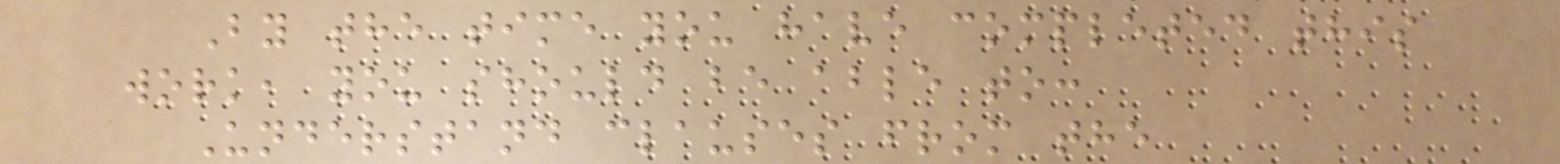By the time you have completed this
work, you should be able to:
Understand clauses from the
